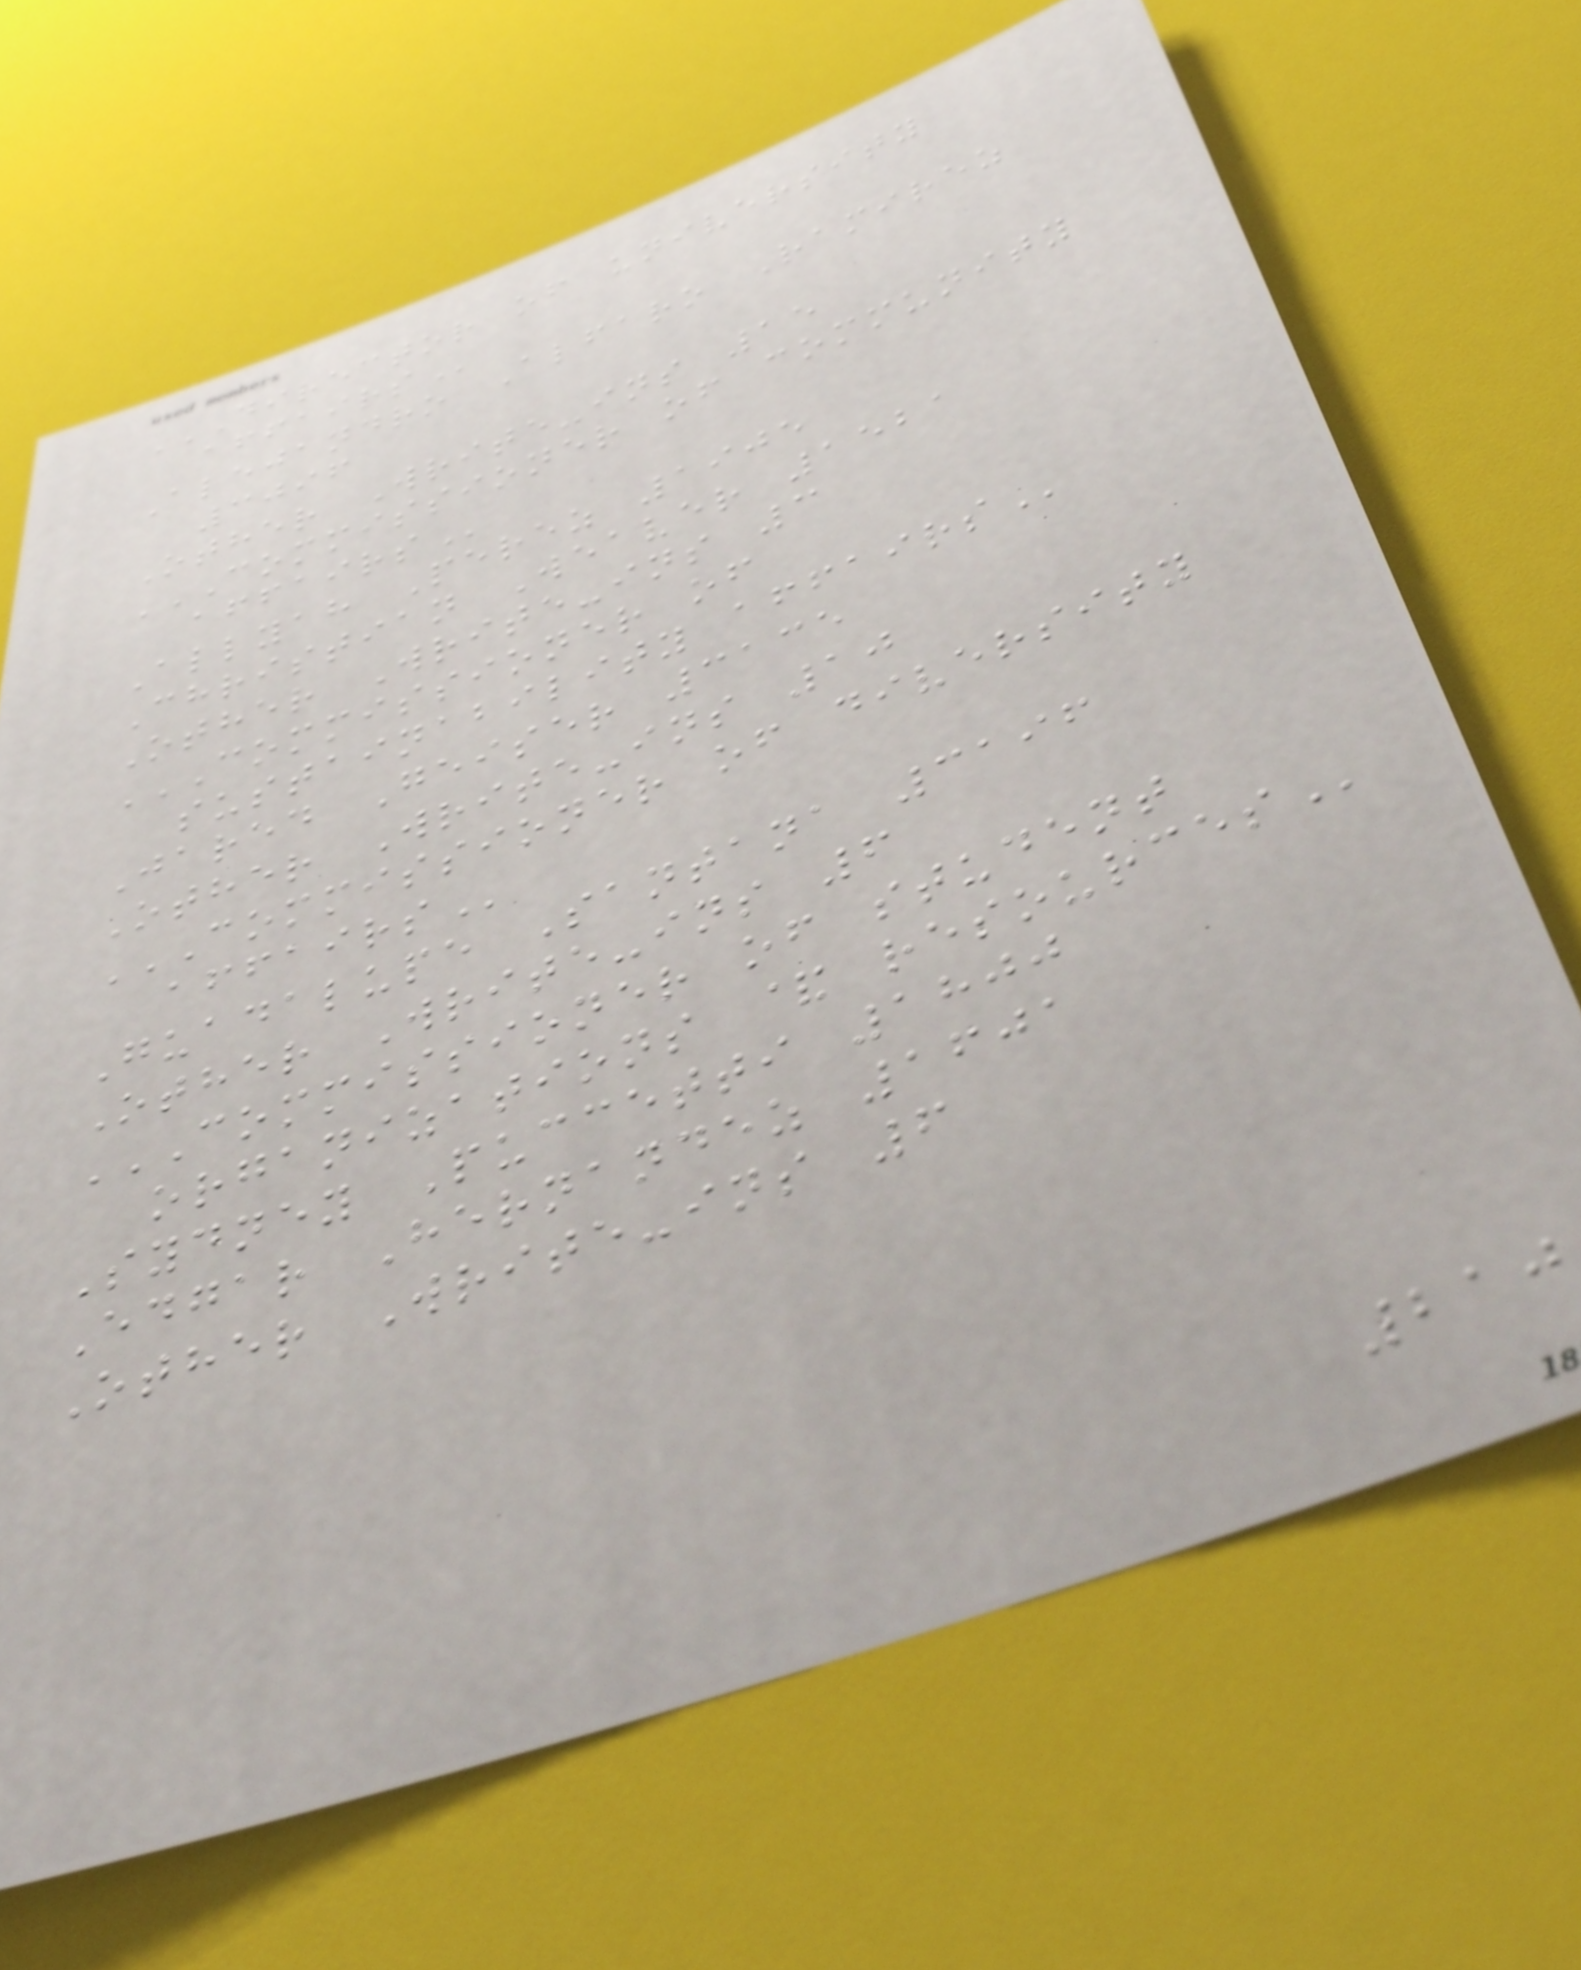DIRECTOR OF UNIVERSITY
AFFAIRS
Alejandro Alfaro Ramirez
3096
Other Write-ins 15
COMMISSIONER OF COMMUNITY
AFFAIRS
Allyah Perez 1905
Christian Weaver 1521
Other Write-ins 3
COMMISSIONER OF
SUSTAINABILITY AFFAIRS
Jared Geiser 3135
Other Write-ins 10
COMMISSIONER OF DIVERSITY
AFFAIRS
Guadalupe Santana 3196
Other Write-ins 6
COMMISSIONER OF STUDENT
ORGANIZATIONS & RESOURCES
Sydney Puccetti 1800
Edgar Hernandez 1601
Other Write-ins 6
210
